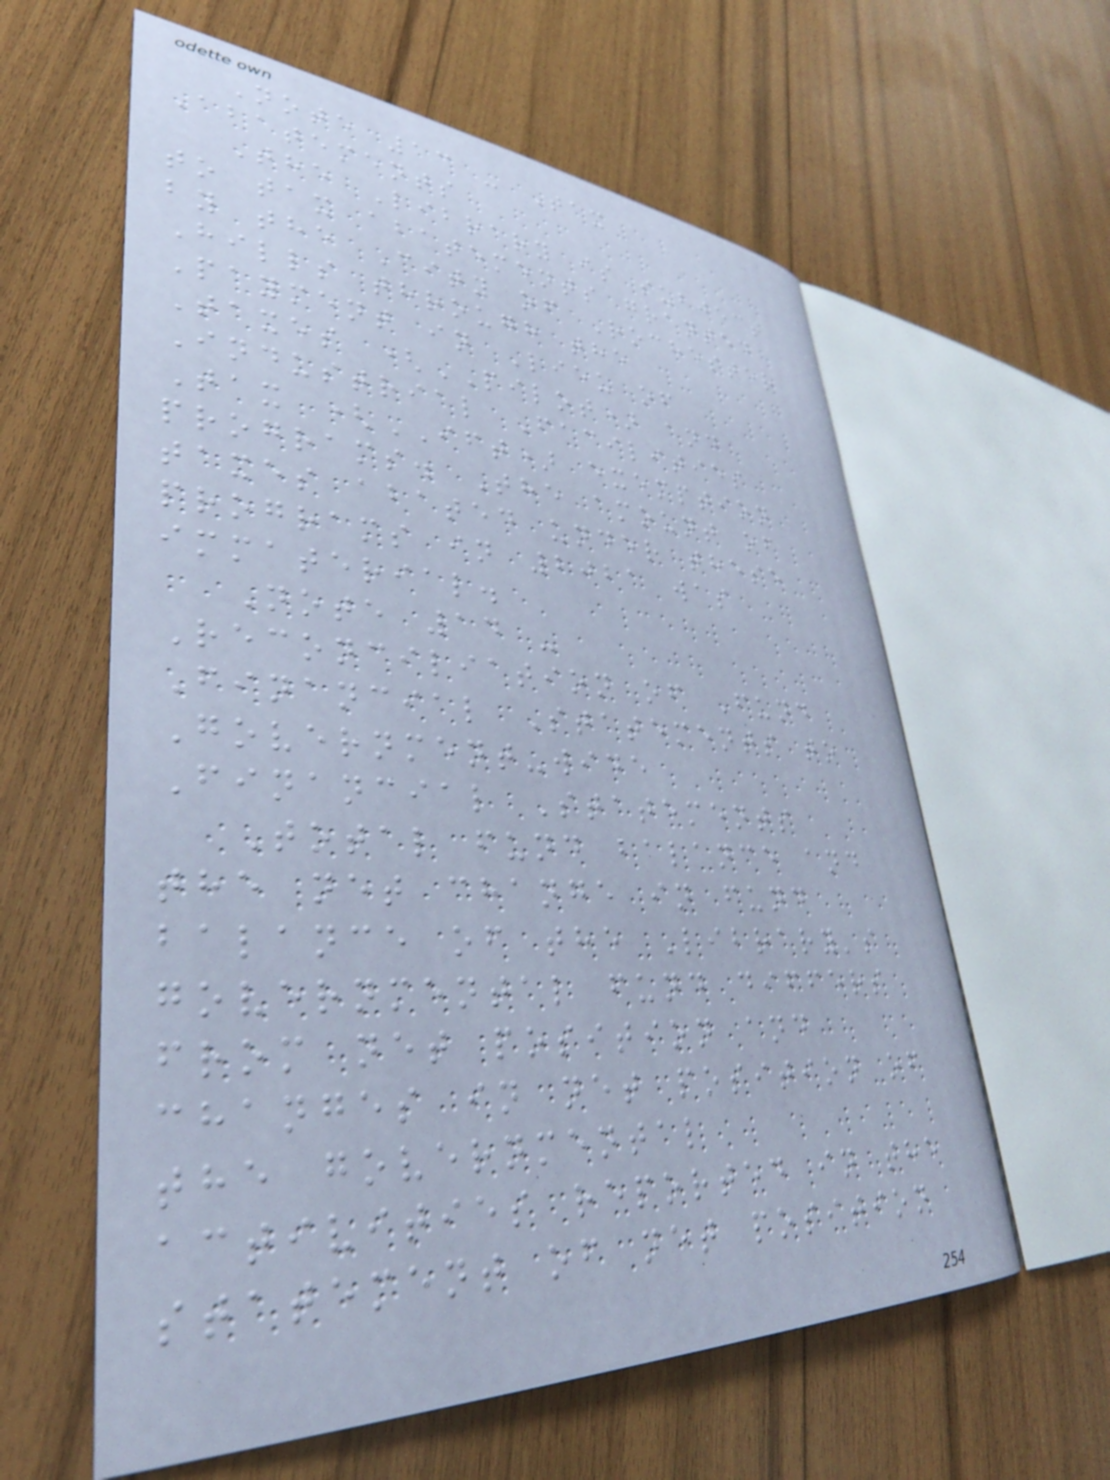Note 13 - Tax
Abatements
The Library is subject
to tax abatements granted
by the City of Rochester
Hills through the
Payment in Lieu of
Taxes (PILOT) and
Industrial Facilities
Tax (IFT) exemption
programs. The amount of
taxes abated under these
programs in 2021 was
immaterial.
Note 14 -
Reconciliation of Fund
Financial Statements to
Government-wide
Financial Statements
Total fund balance and
the net change in fund
balance of the Library's
governmental fund differs
from net position and
changes in net position of
the governmental
activities reported in the
statement of net position
